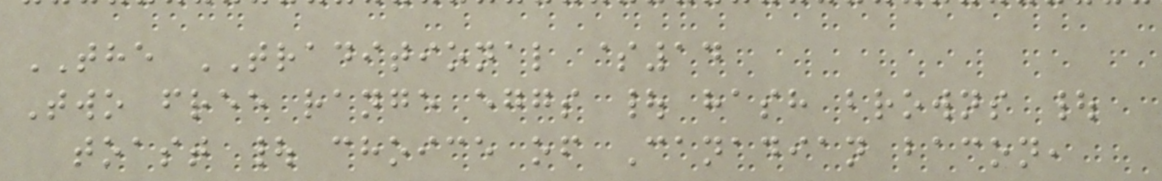THE TRADITIONAL $14
Two free range eggs | hash browns |
toast | choice of Canadian bacon,
